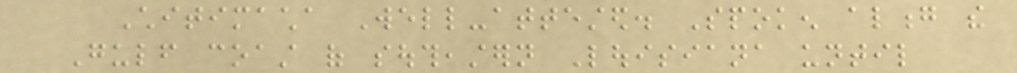Chitimacha Well-attested. Spoken along the
Gulf coast of southeastern Louisiana until
